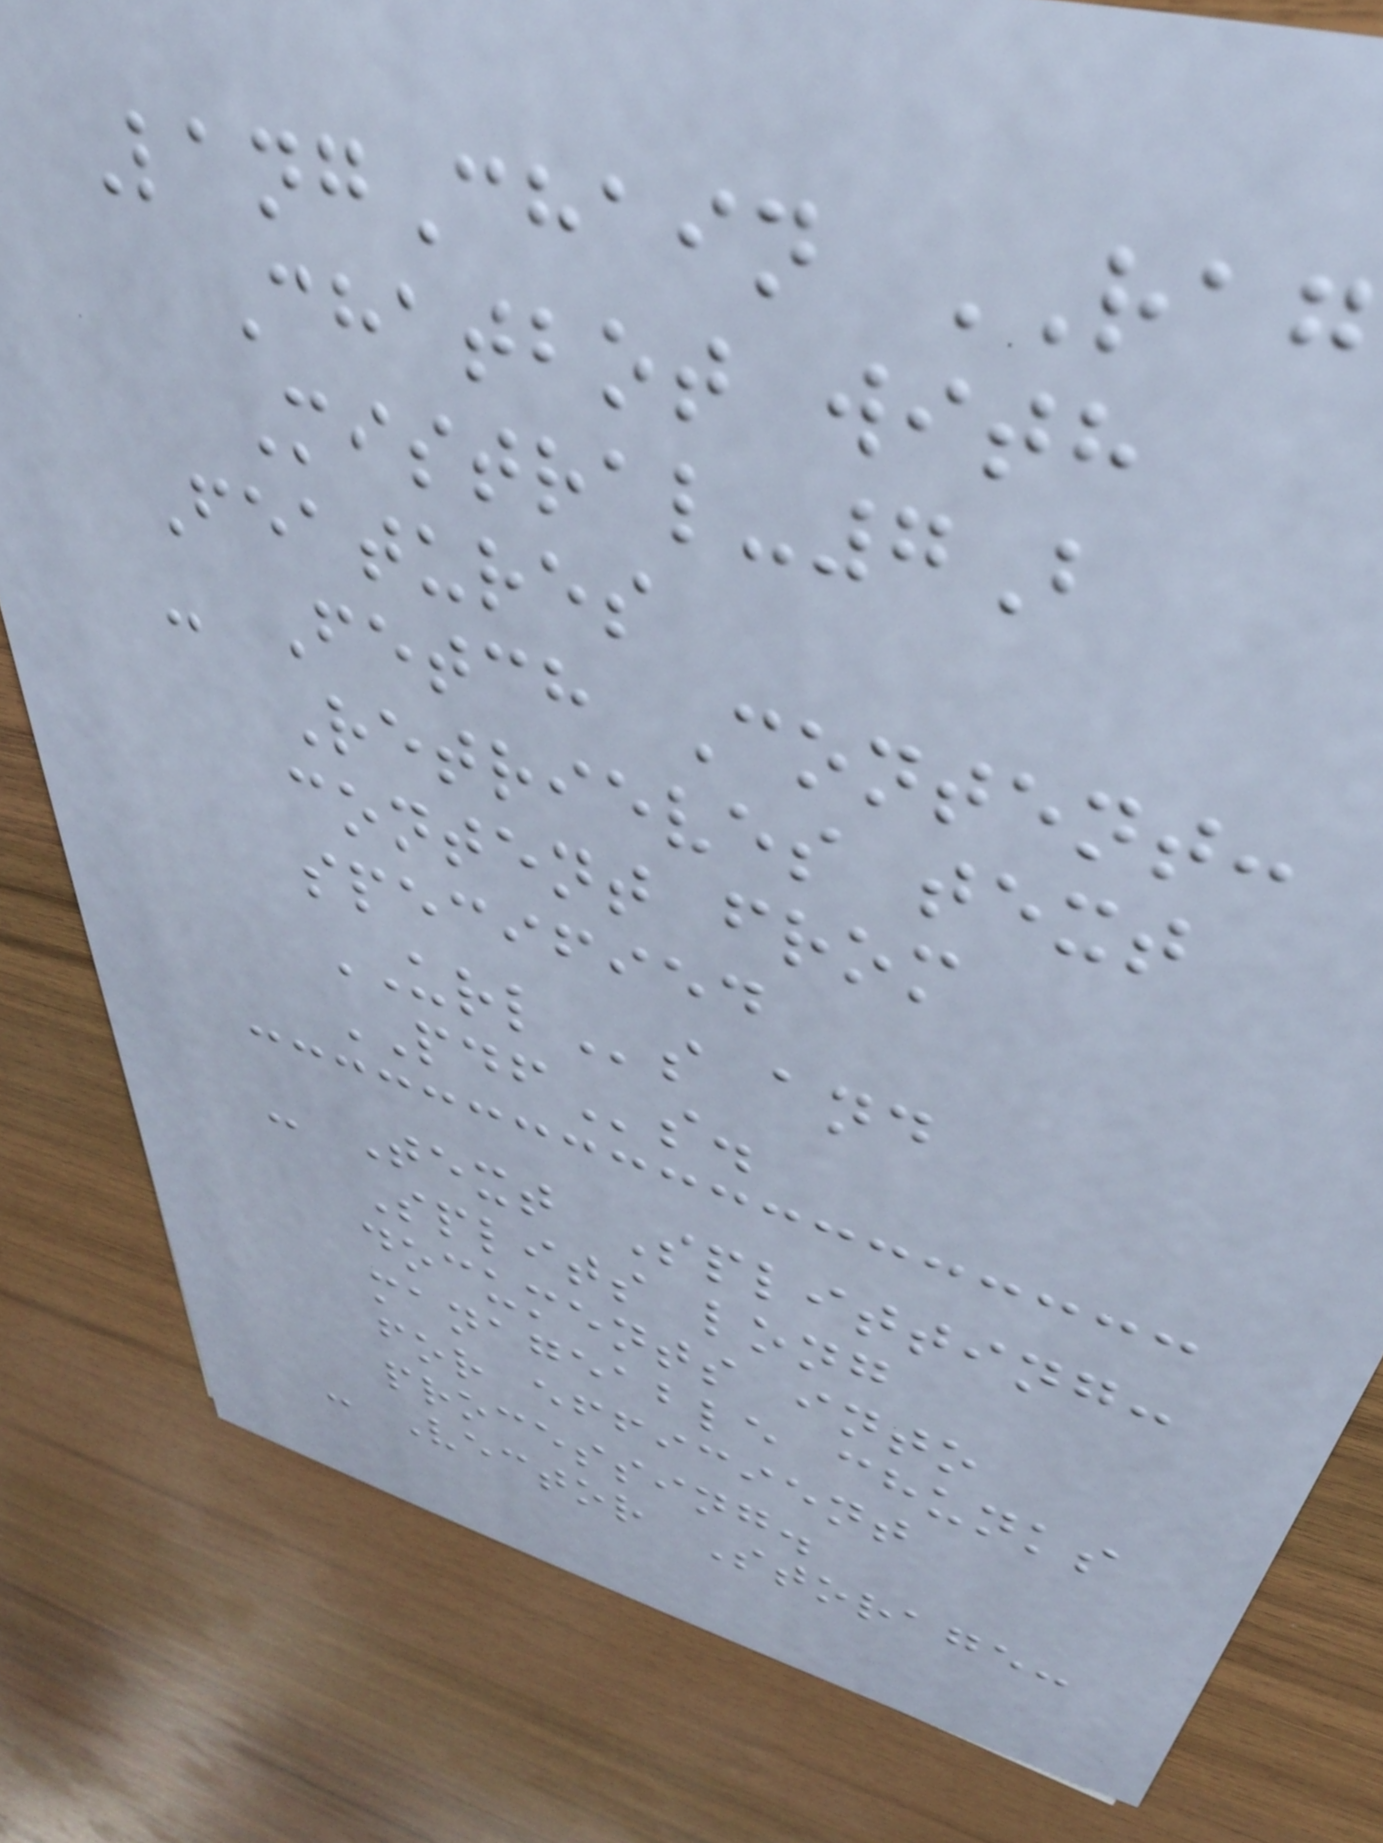LangChain RAG
Chatbot with
Mistral-7B
Features
- Fetch Content:
Retrieves text
content from
specified
URLs and
PDFs.
- Text Splitting:
Splits long
documents into
manageable chunks
for efficient
processing.
- Vector Storage:
